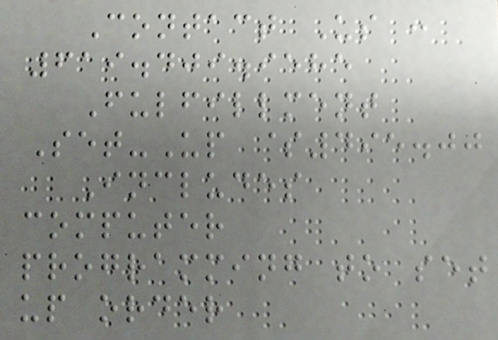Contact Us :
619.409.9585
Fulfillment
Set-Up $495.00
Includes
computer
programming to set
up order
